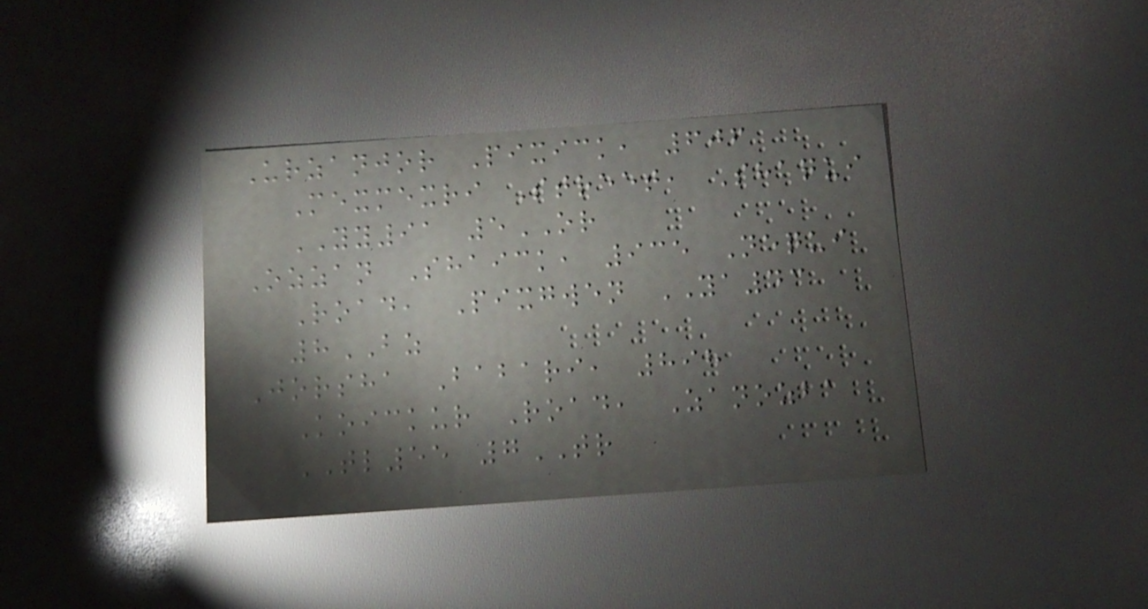Urzanjor Pixick, 606
Mexmexri Street, Shaqui
YY91 5OR
Ozzan Shaick, 935 Nequi
Road, Pixgwen YA43
8BZ
Jorsha Babari, 898
Koickur Road, Zanozba
TL55 7TR
